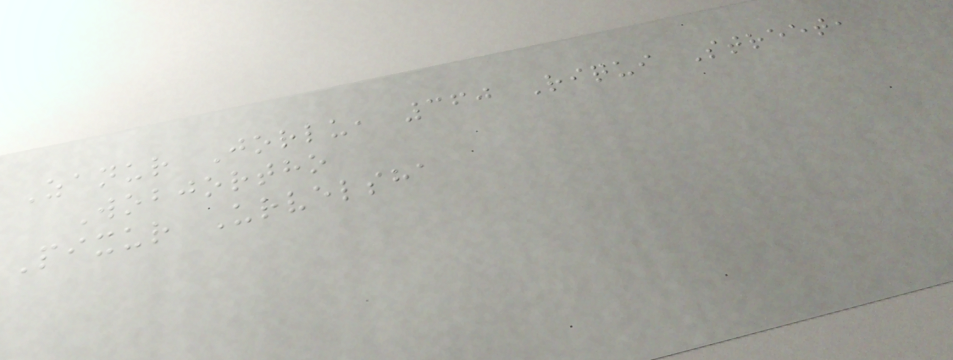Zanur Jorlu, 360 Riqui Street,
Wobjortho
Pixur Urvelsha
